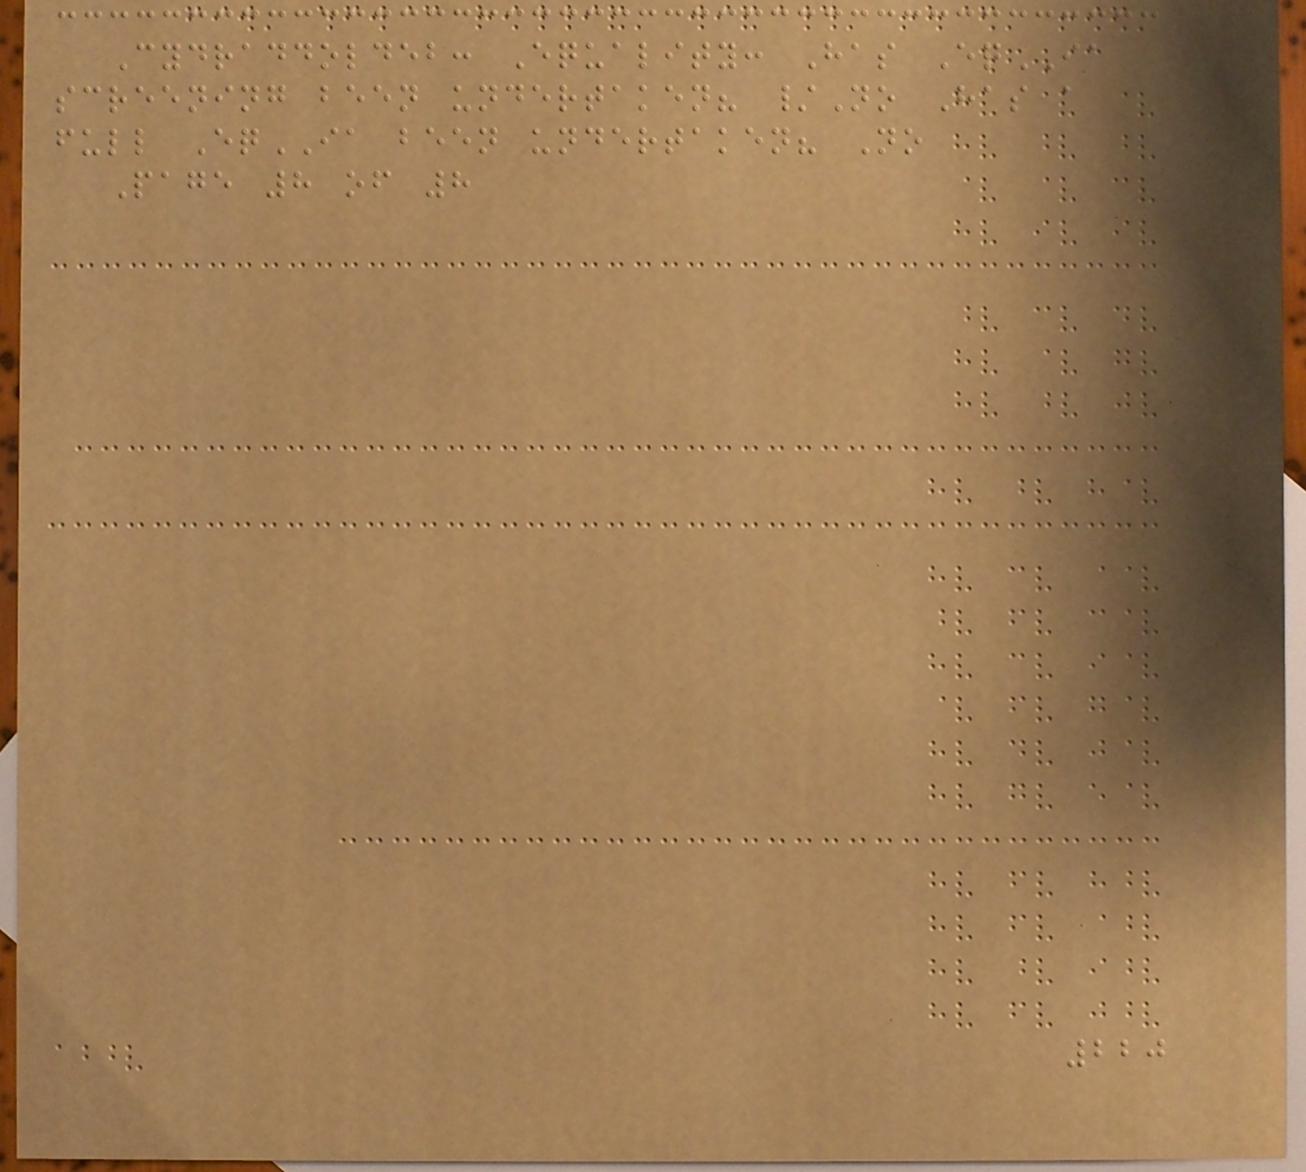Cydraddoldeb: Equality: Has EqIA
screening been undertaken? /No Has a
full EqIA been undertaken? No
Page 8 of 8
220
